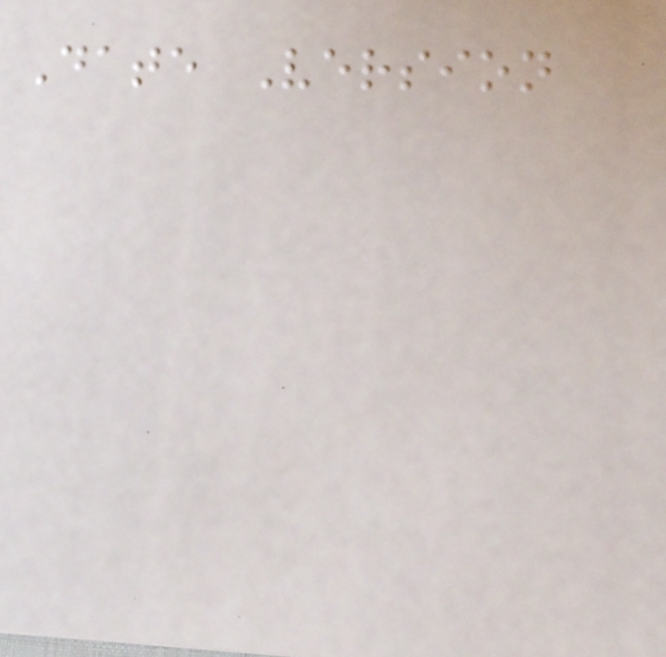Date Version
